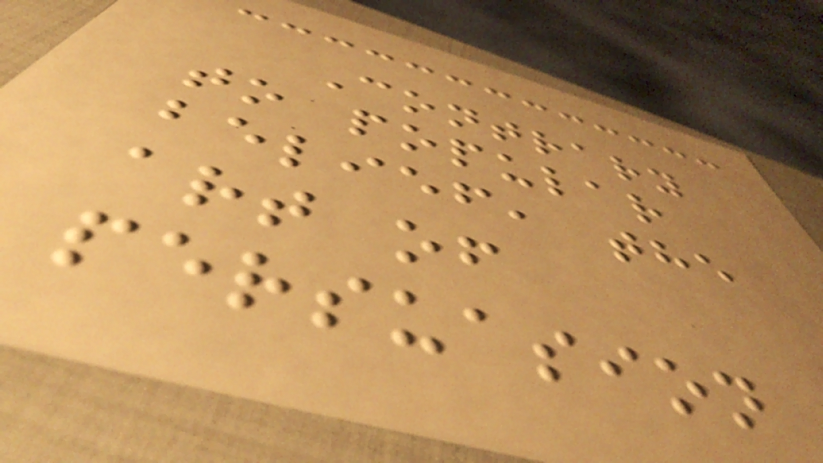Contrary
to popular
belief, the
art of
persuasion
